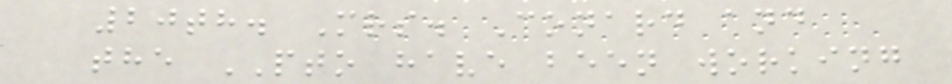20th. Mrs. Conard and
the PTO have been working
